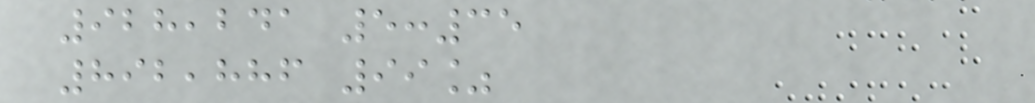928,241 5:35
892,886 99%
